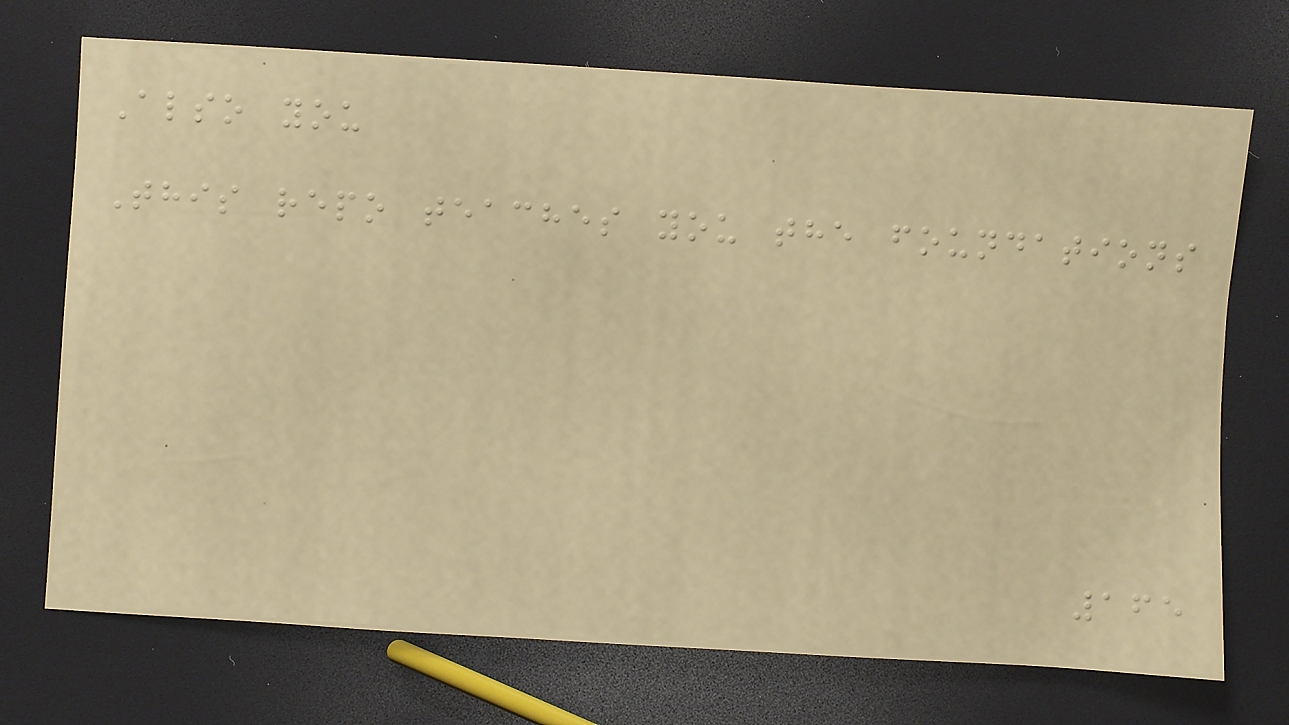Also you
This repo teaches you the foundations
165
